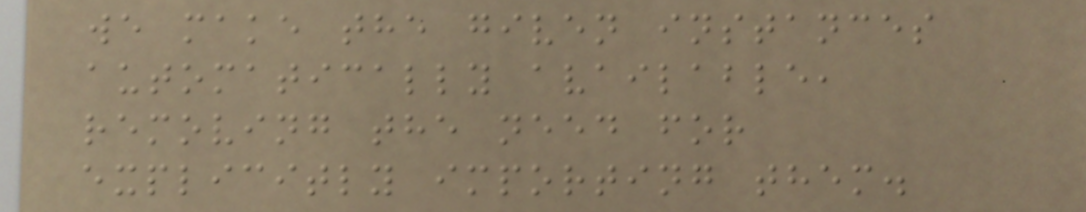we make the given instances
automatically available,
removing the need for
explicitly importing them.
